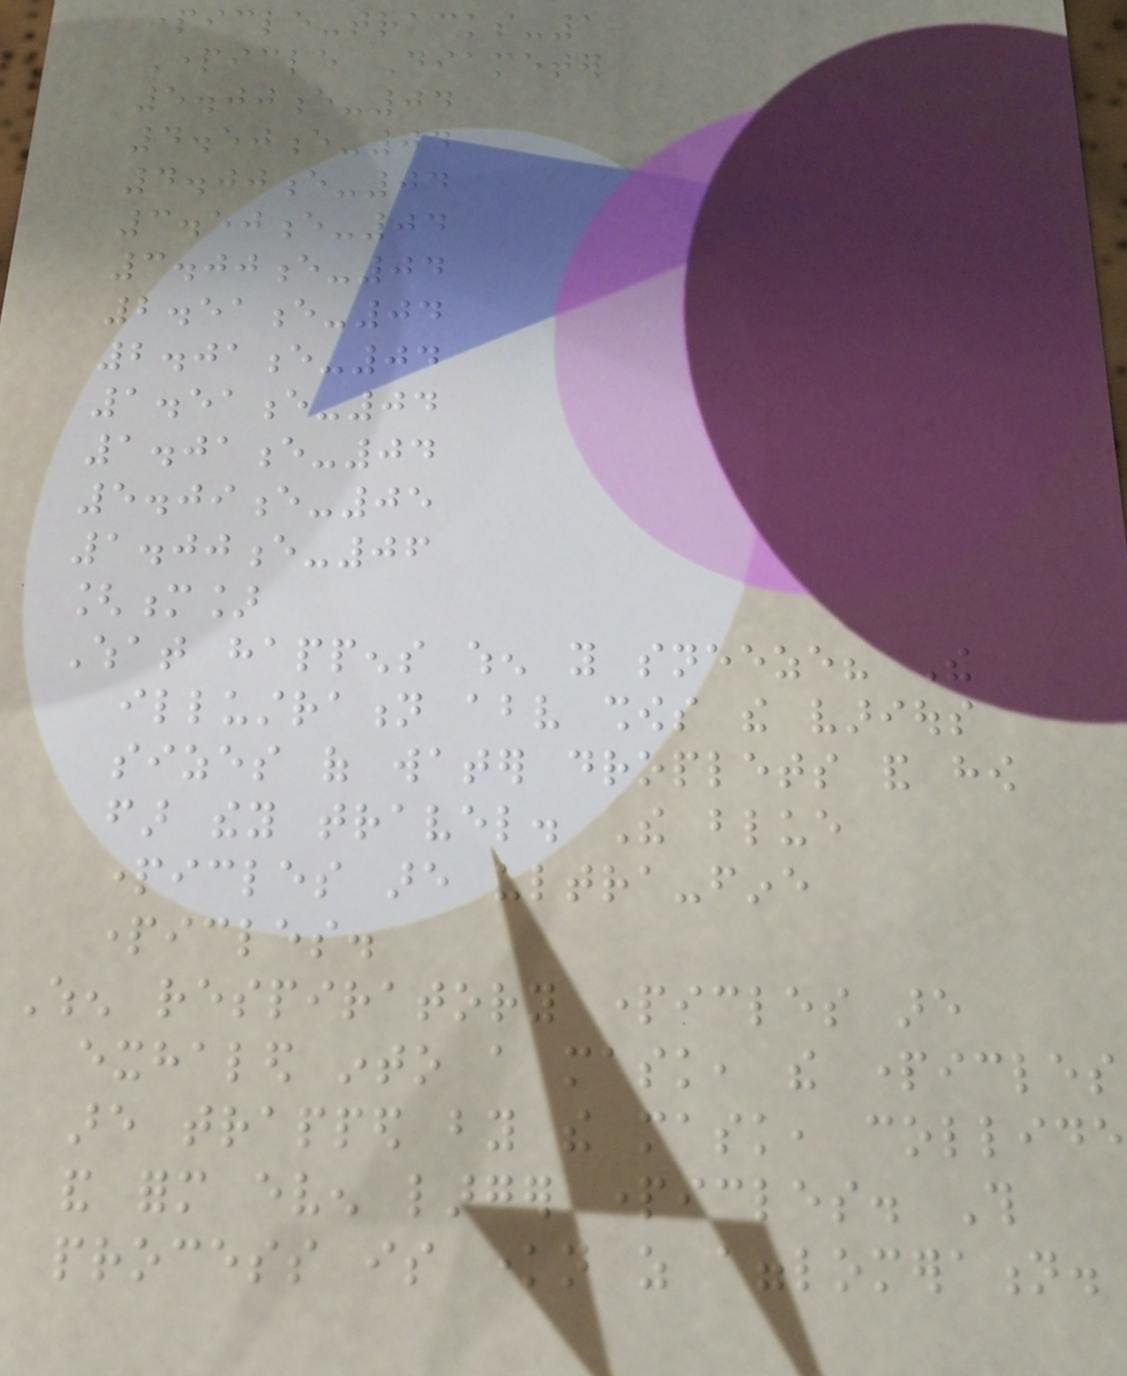particle-tracks-1
Particle Diameter
5.00e-04
4.50e-04
4.00e-04
3.50e-04
3.00e-04
2.51e-04
2.01e-04
1.51e-04
1.01e-04
5.09e-05
1.00e-06
[m]
What happens when you sneeze? The
illustration above shows the various
sizes of water droplets and how
far they travel. The blue
particles are ultra-fine
particles.
When respiratory particles are
exhaled into a mask, the particles
are trapped by the mask, collide
and form even larger particles. This
process is known as agglomeration.
